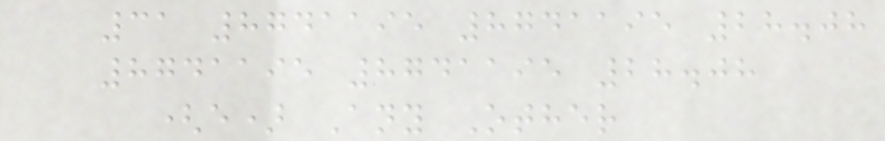31 8741195 8741195 28.08
8741195 8741195 28.08
(e) Any Other
